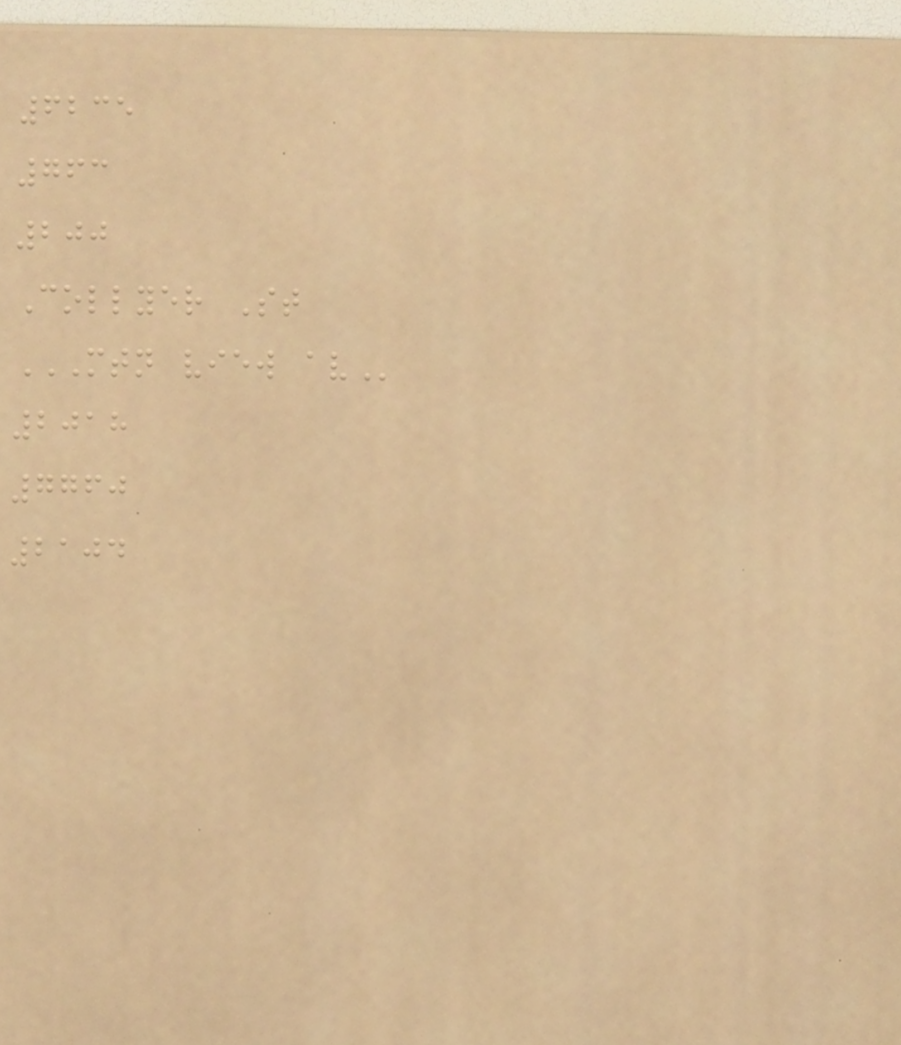6235
763
200
Collyer St
MTN VIEW AV
2018
7760
2104
